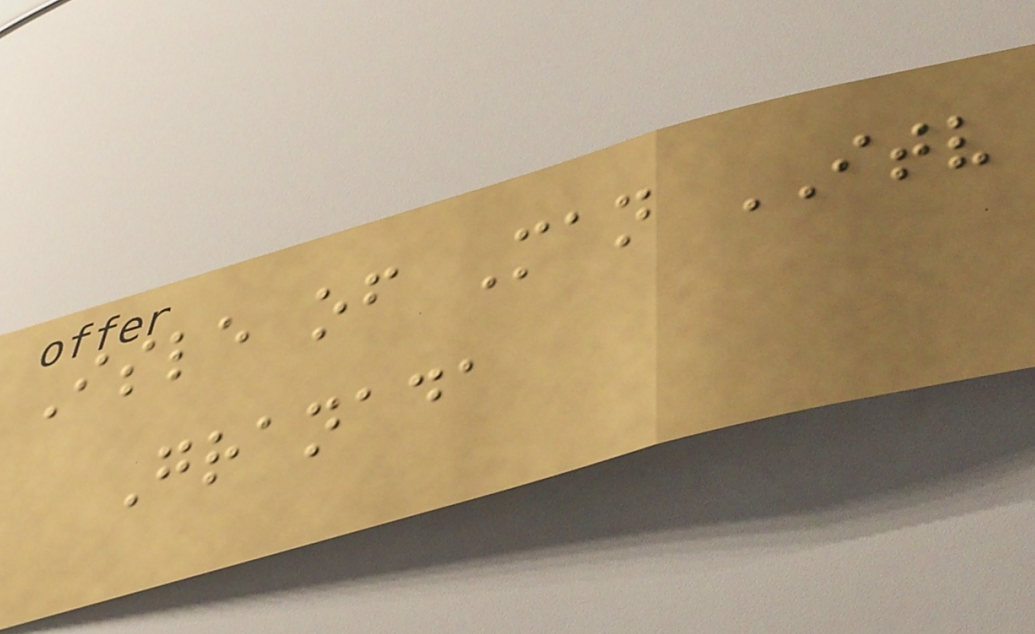Isle of Man ITV
Granada
